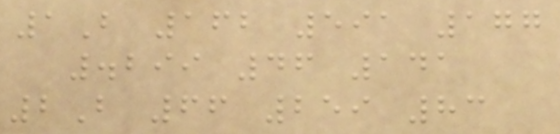1B 162 591 177
.299 46 141
2B 66 259 83
